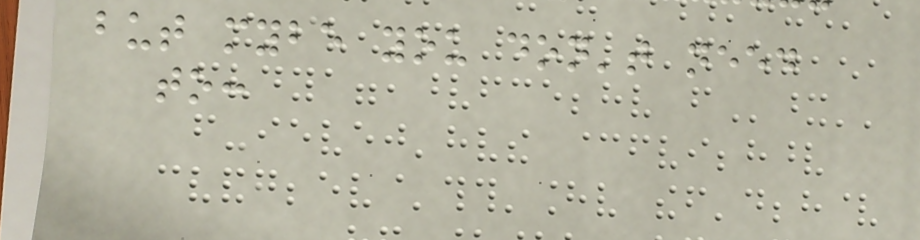but mybe you don't need
to:
